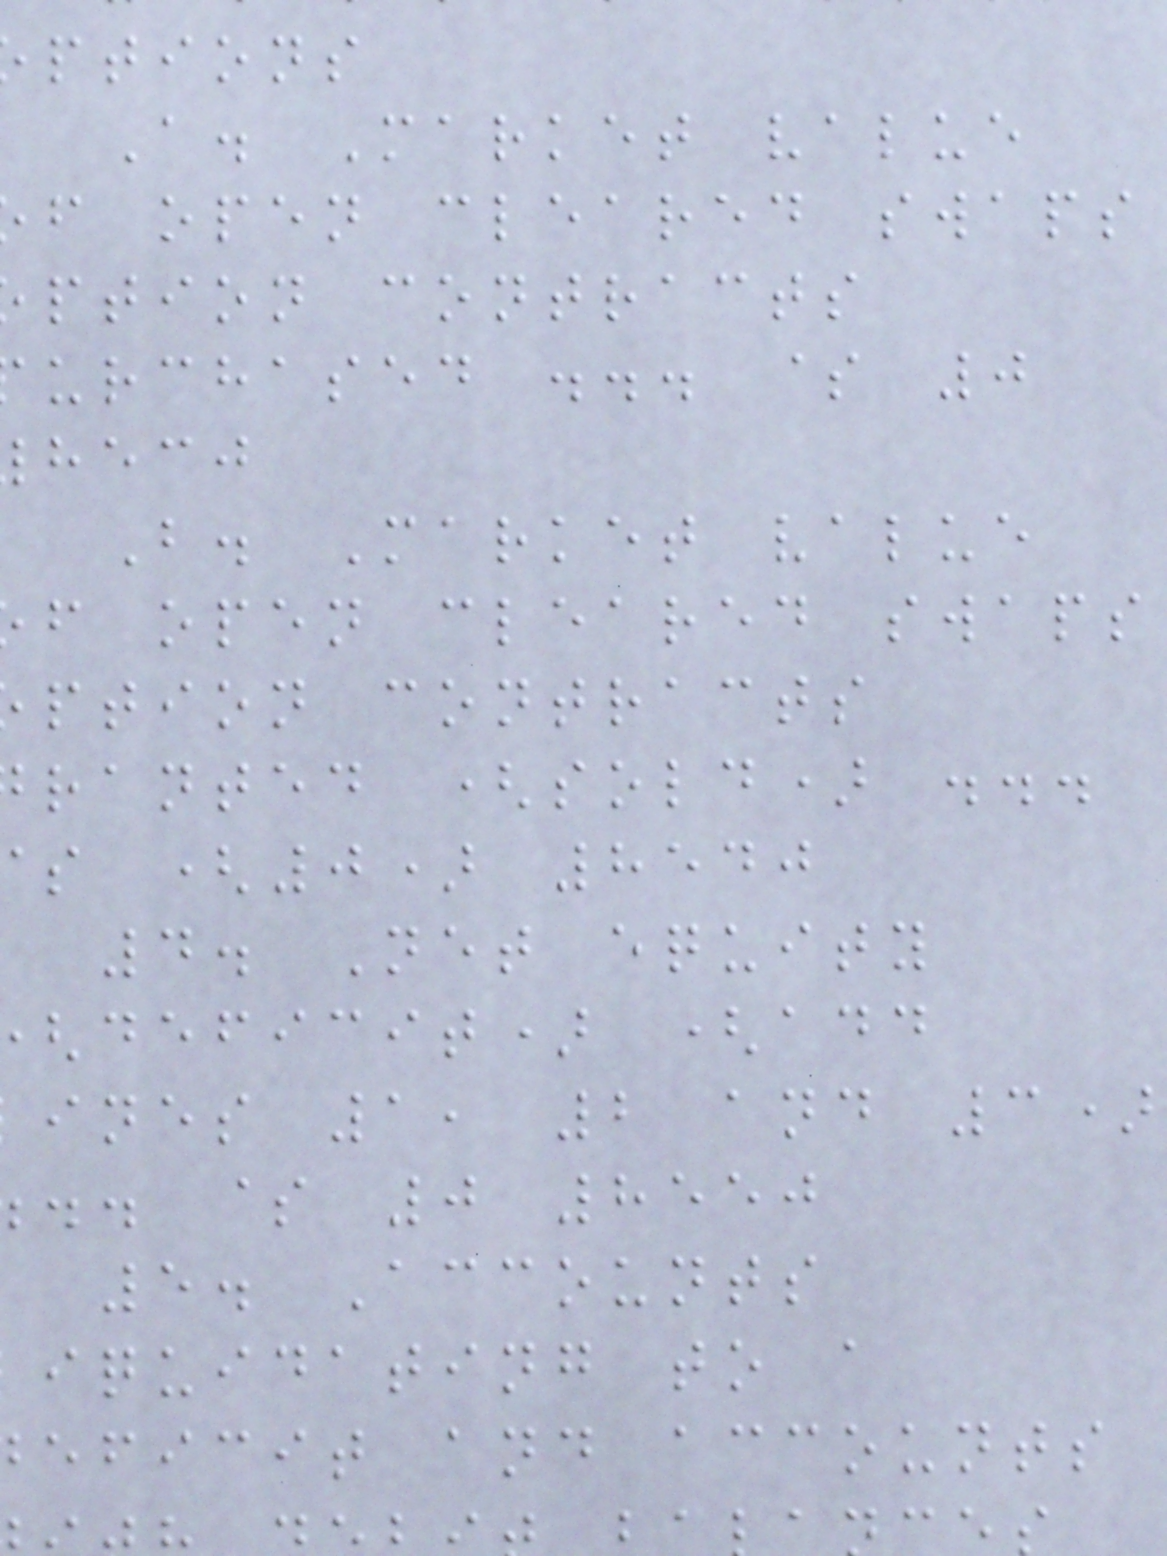ptions
A. Market value
f open cleared swaps
ption contracts
urchased ... $ 0
hecj
B. Market value
f open cleared swaps
ption contracts
ranted (sold) ...
(0) 8540
4. Net equity
deficit) (add
ines 1, 2 and 3)
.. $ 0 8550
5. Accounts
iquidating to a
eficit and accounts
